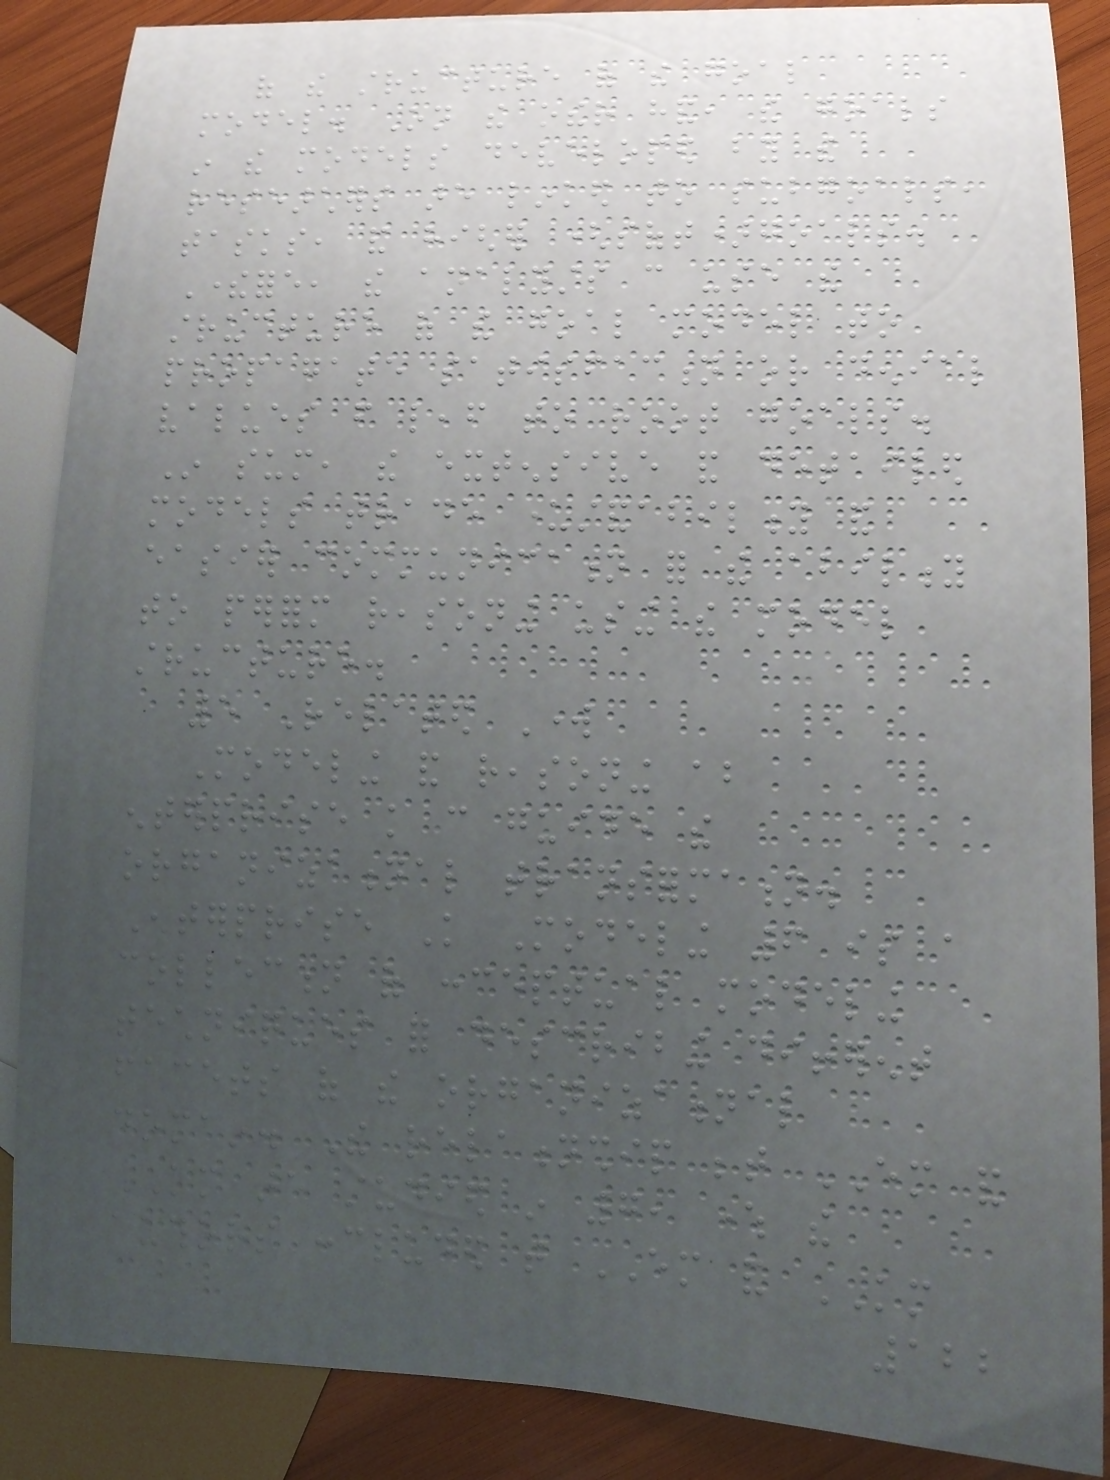of the structure of the goal
model. On the other hand, the goals
in the models developed by the
researchers are linked to subgoals,
tasks, and higher (soft)goals.
Therefore, the analysts can use the
structure of the goal model to
propagate satisfaction or denial
values from leaf to root goals.
In sum, the extensive and detailed
models trade understandability and
easier communication for the ability
to perform reasoning using the model
structure.
5 Related Work
Modeling and reasoning about
enterprise knowledge can guide the
organizational transformation.
Enterprise Knowledge Modeling 6 is a
collection of conceptual modeling
techniques for describing different
facets of the organizational
domain. The relationship between EM and
KM are studied in 7, where the
authors concluded that EM and KM
122
